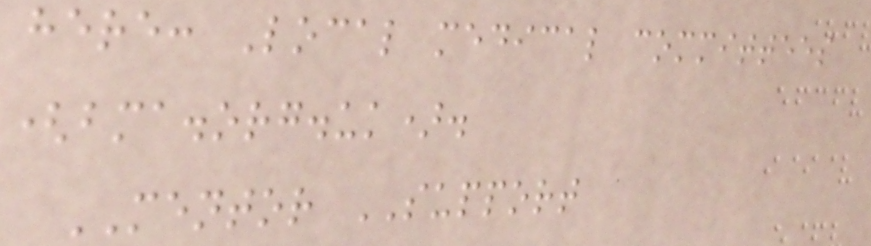here: Local medical committees
(bma.org.uk).
MENTOR SUPPORT
